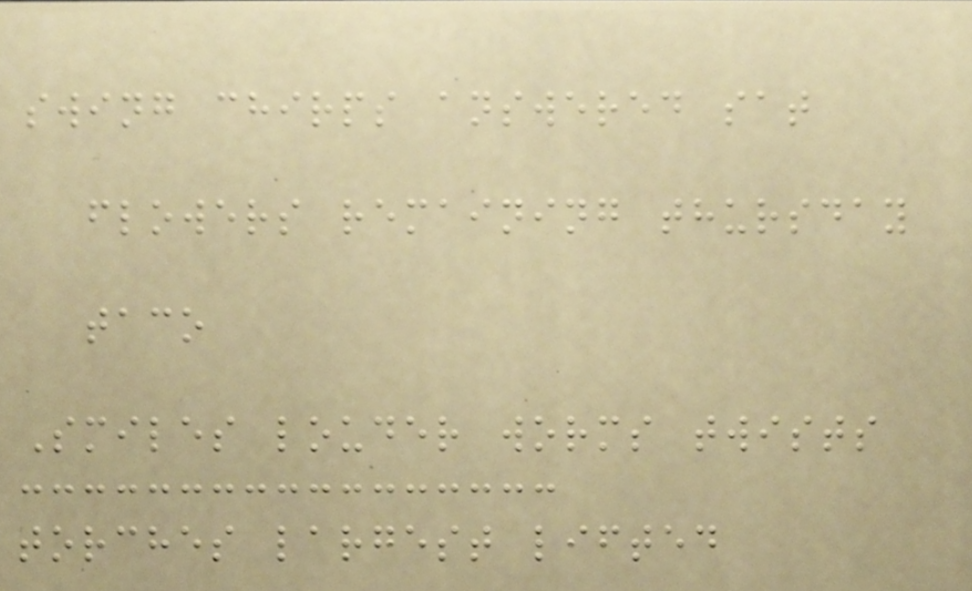swing chirps answered sat
flowers remaining thursday
taco
Smiles louder worms twists
torches largest lifted
